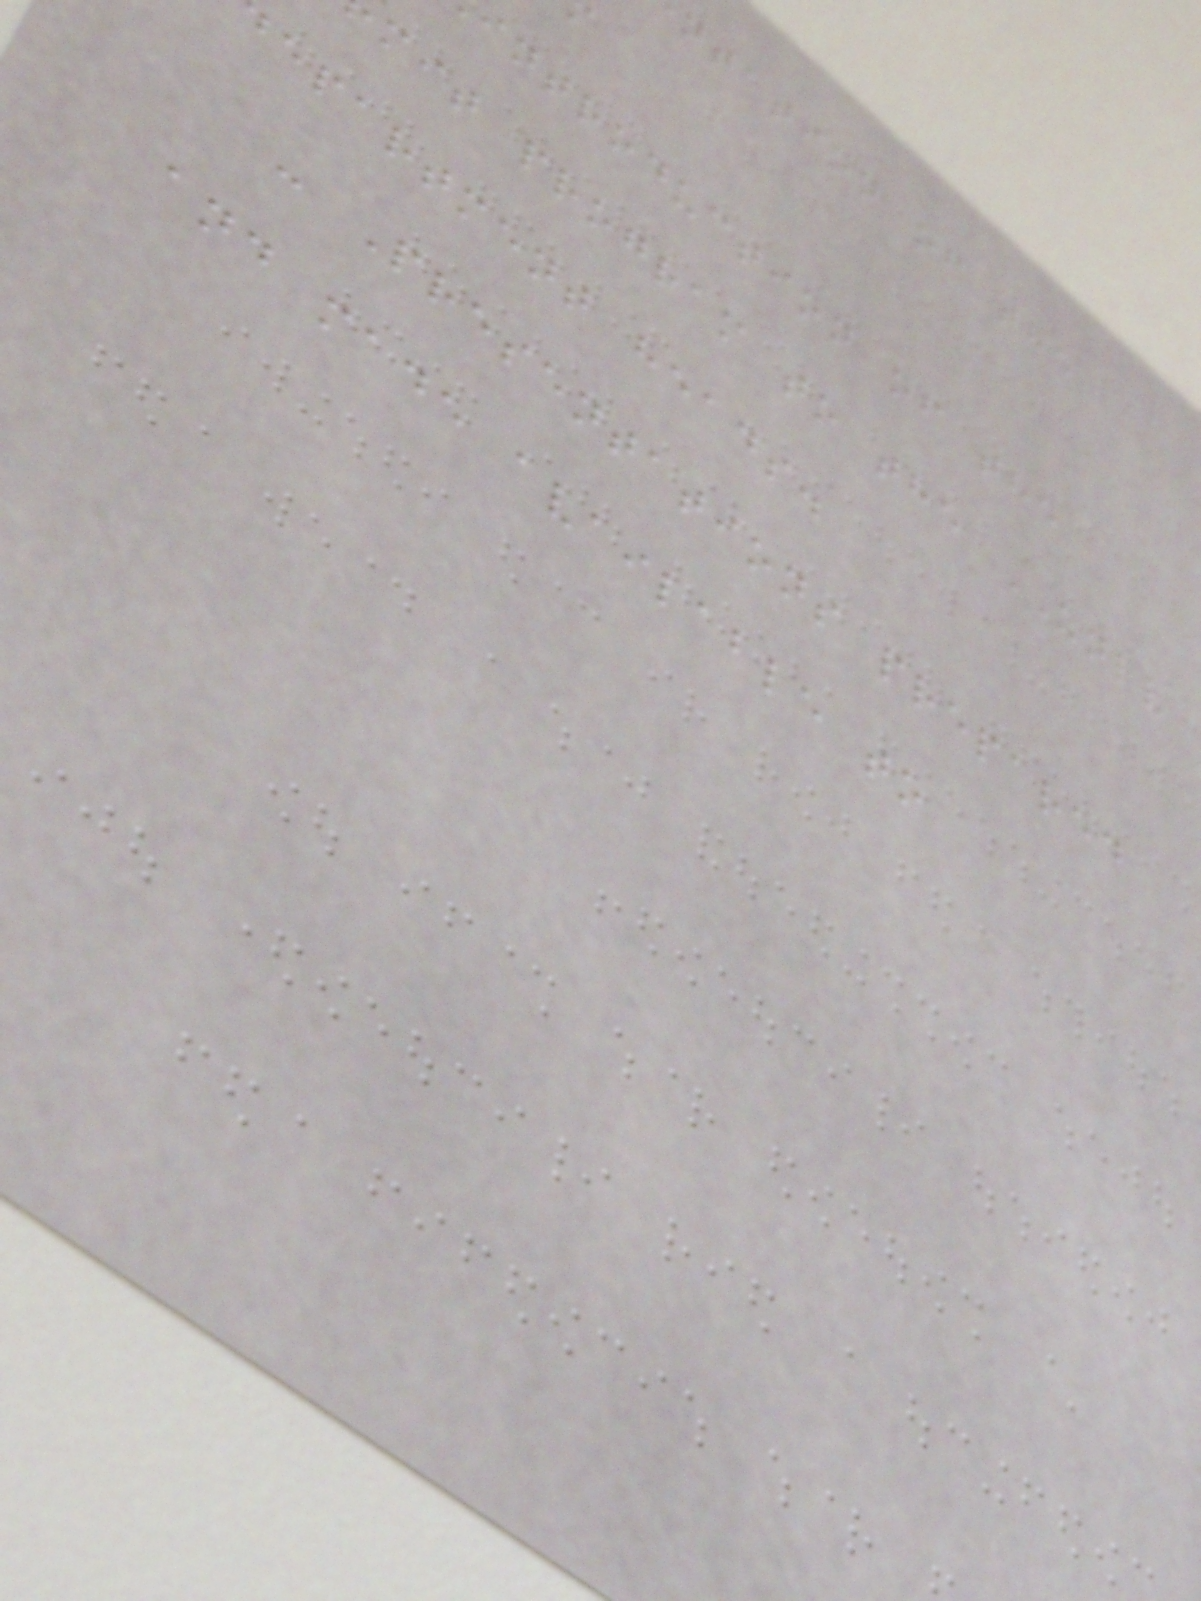ntation of the
introduction of the
mit program to the UNLV
epartment heads.
- Presentations prepared
and made available to
